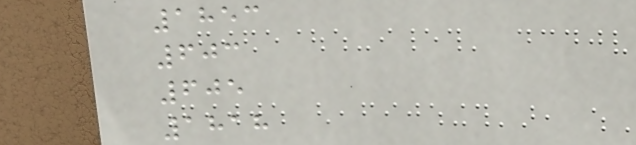1853
603
605
1818
